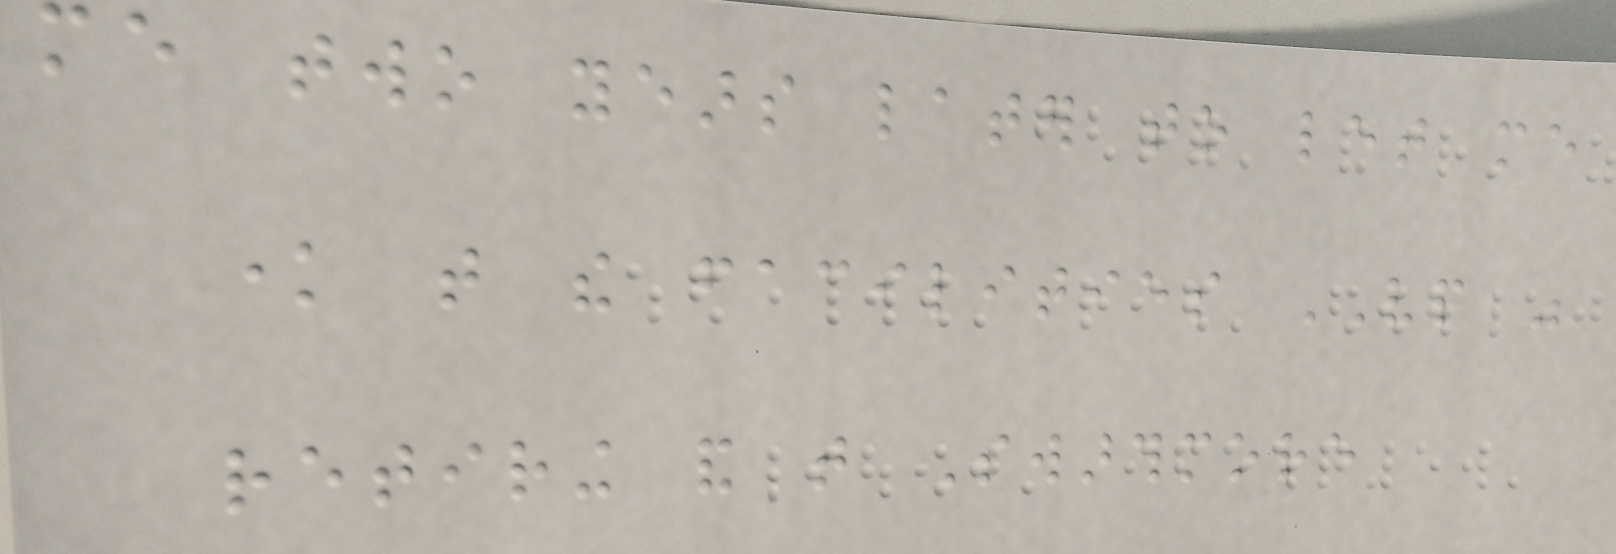me two years later to let me
know that the facilities VP was
retiring and that Swarthmore
